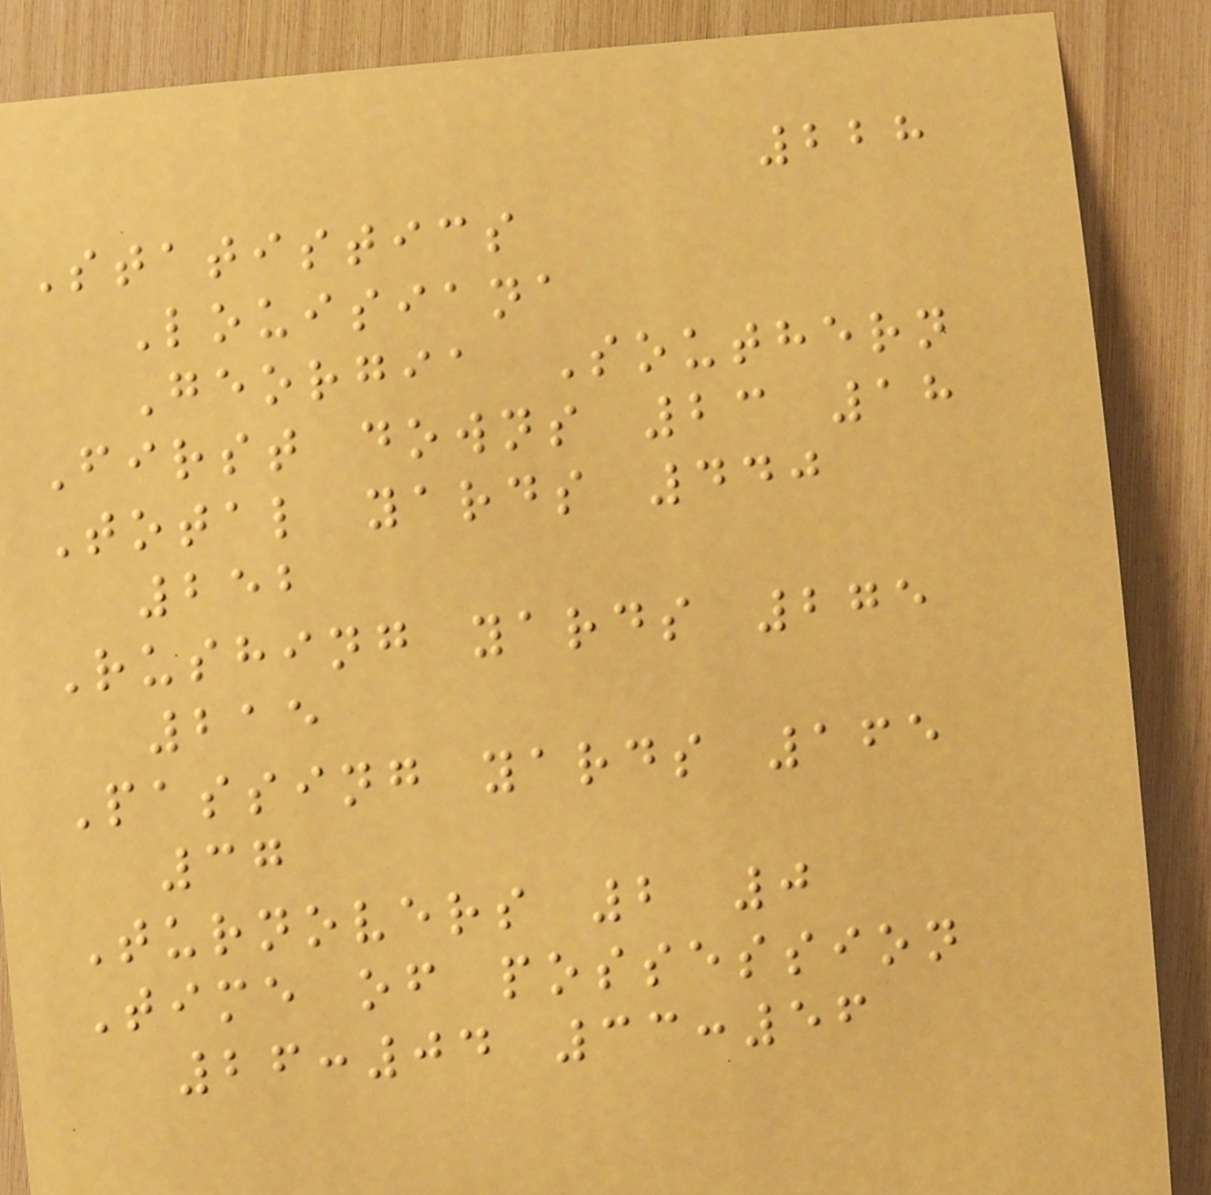228
Statistics
Louisiana
Georgia Southern
First downs 23 18
Total yards 440
252
Rushing yards 275
215
Passing yards 165
37
Turnovers 2 0
Time of possession
26:04 33:56
